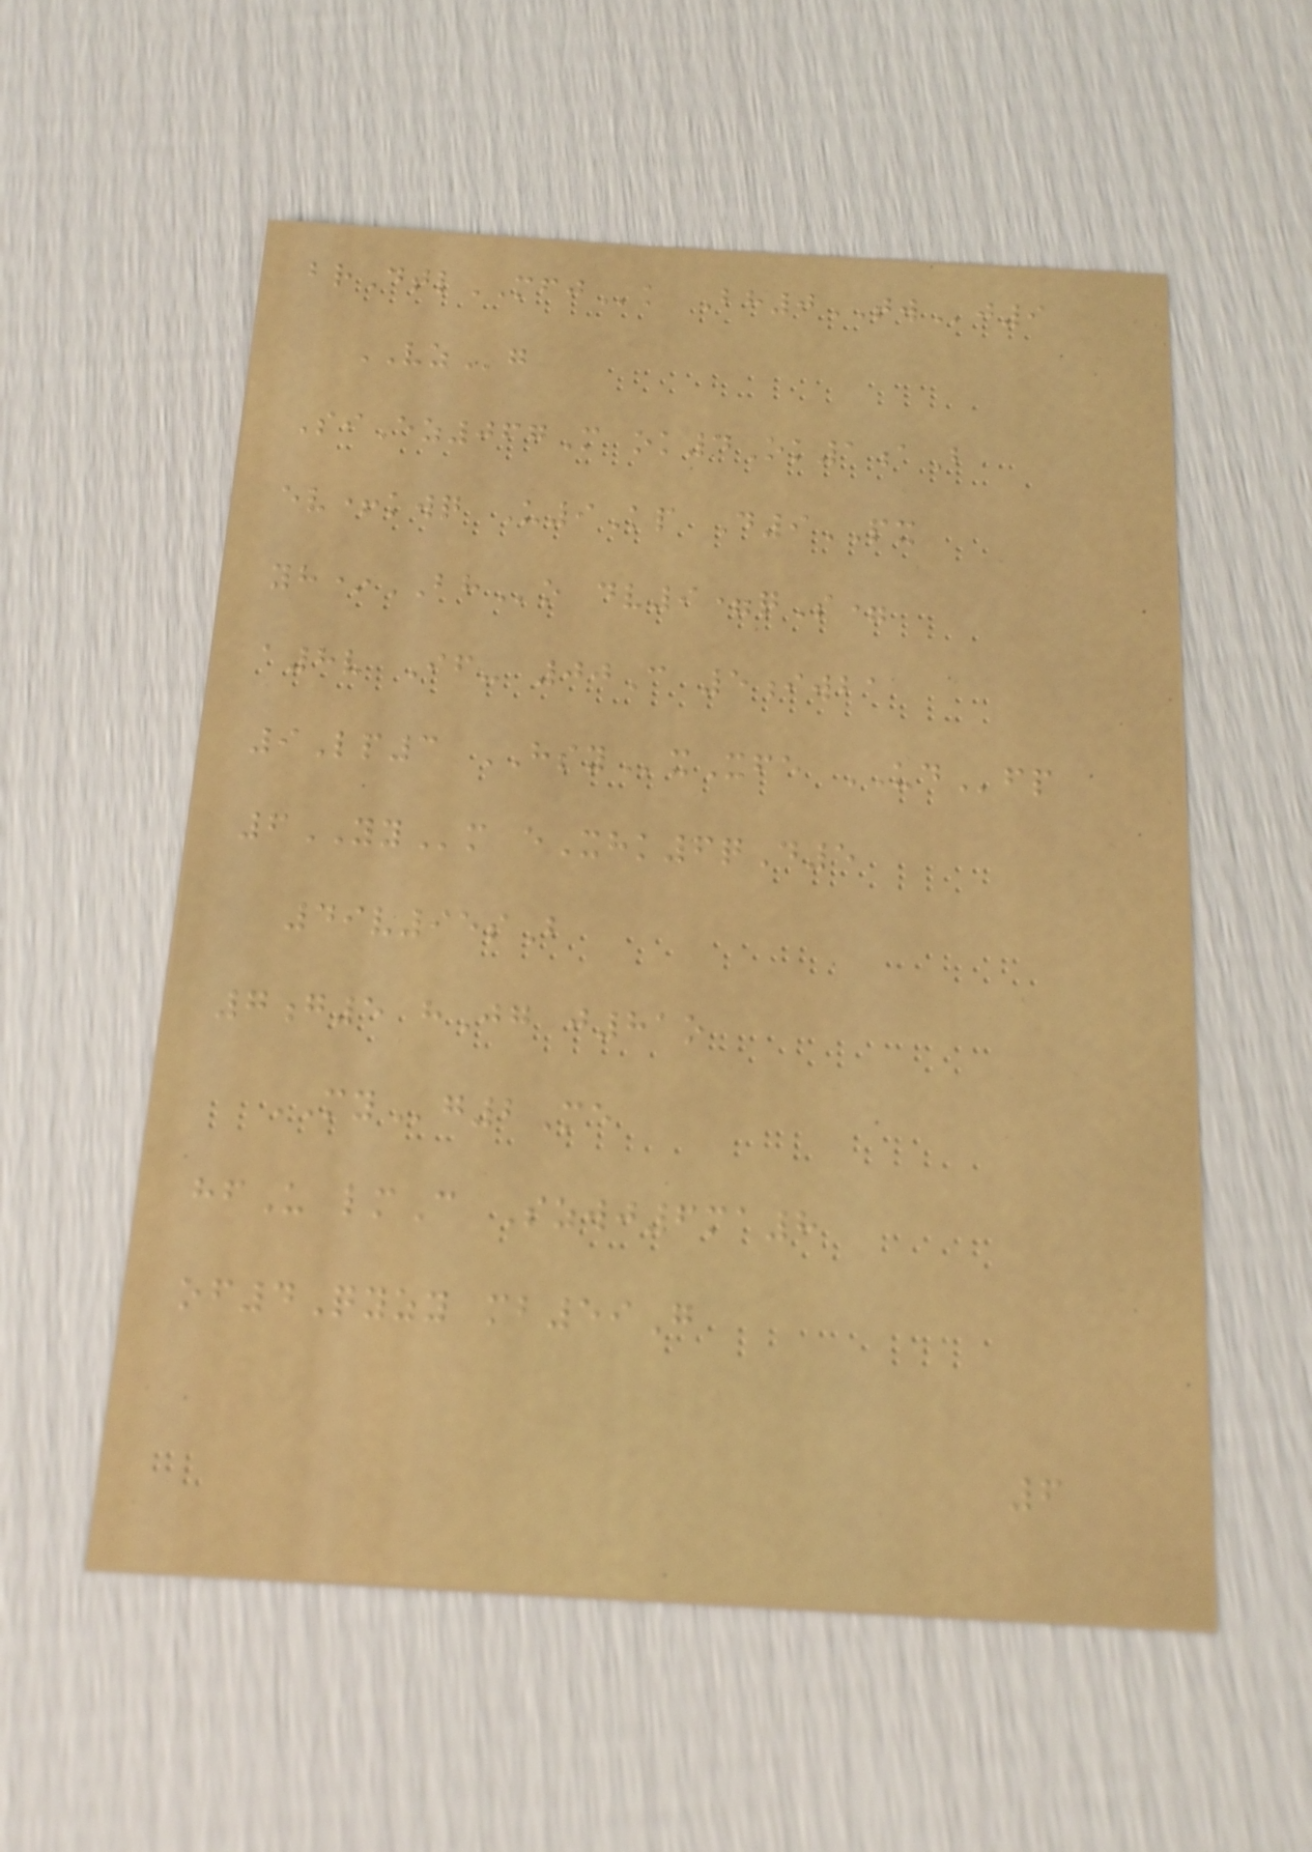brDtlMFJk Bh0TWj9
VZg
SiEz067M ok4Ok1aB
ev+kwq U9Kp D9PX
yh*BHo dv9=qS=
a8v If- 00C 5iwba
9Lp3 HSYxXfe UDfp
6YYm eXhk6qD5
49v95sB
7g5 hJg j81o
MYg2Me
hfU lmC Szwj6ma8
of4Qyzy mb59G
6
